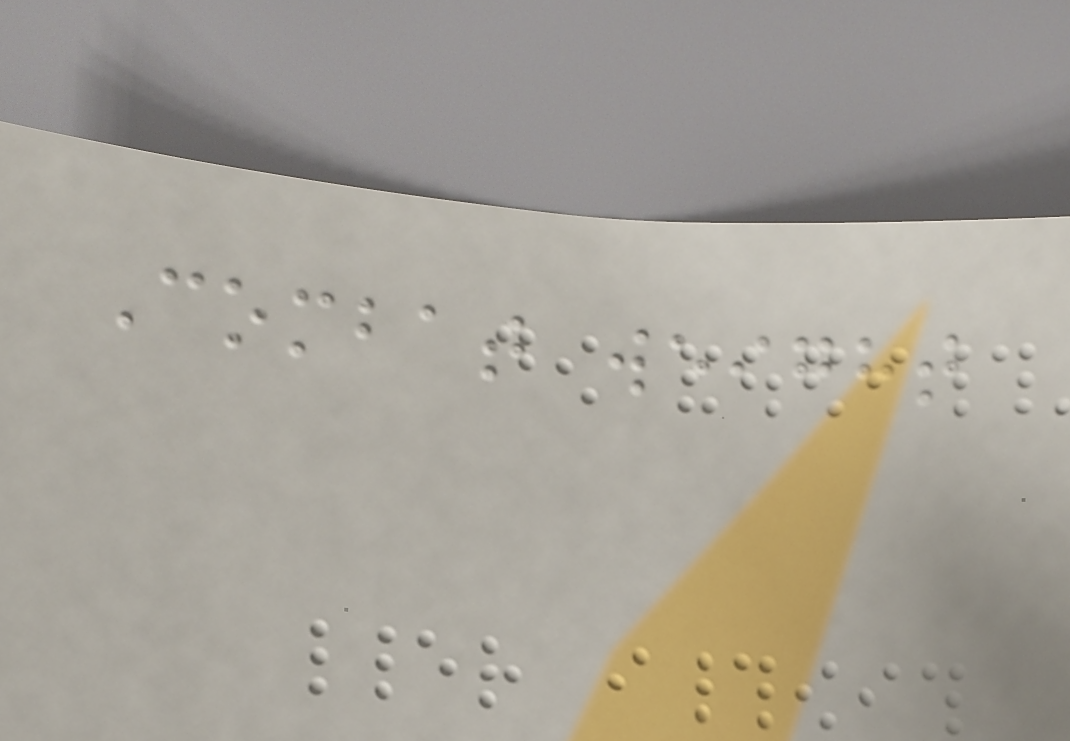Combat weight
